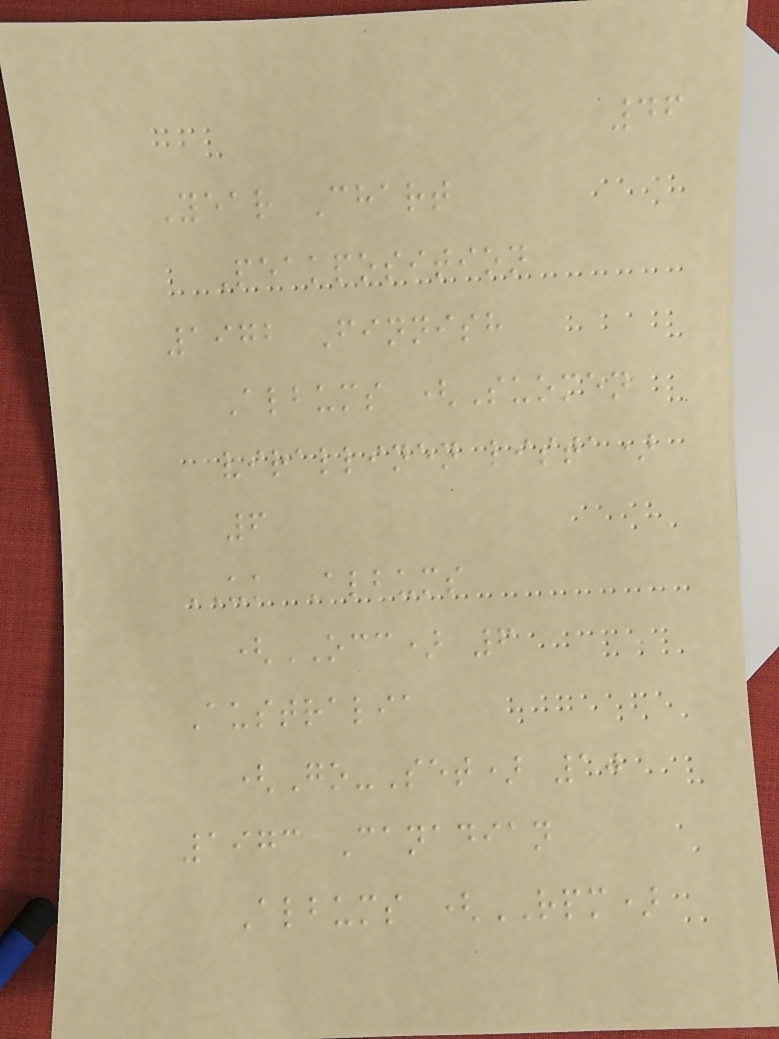46
Year Chart
Peakposition
1972 Finnish
Albums (Suomen
virallinen lista)
6
UK Albums
(OCC) 6
Australia
(Go-Set) 10
1973 Canadian
Albums (RPM)
